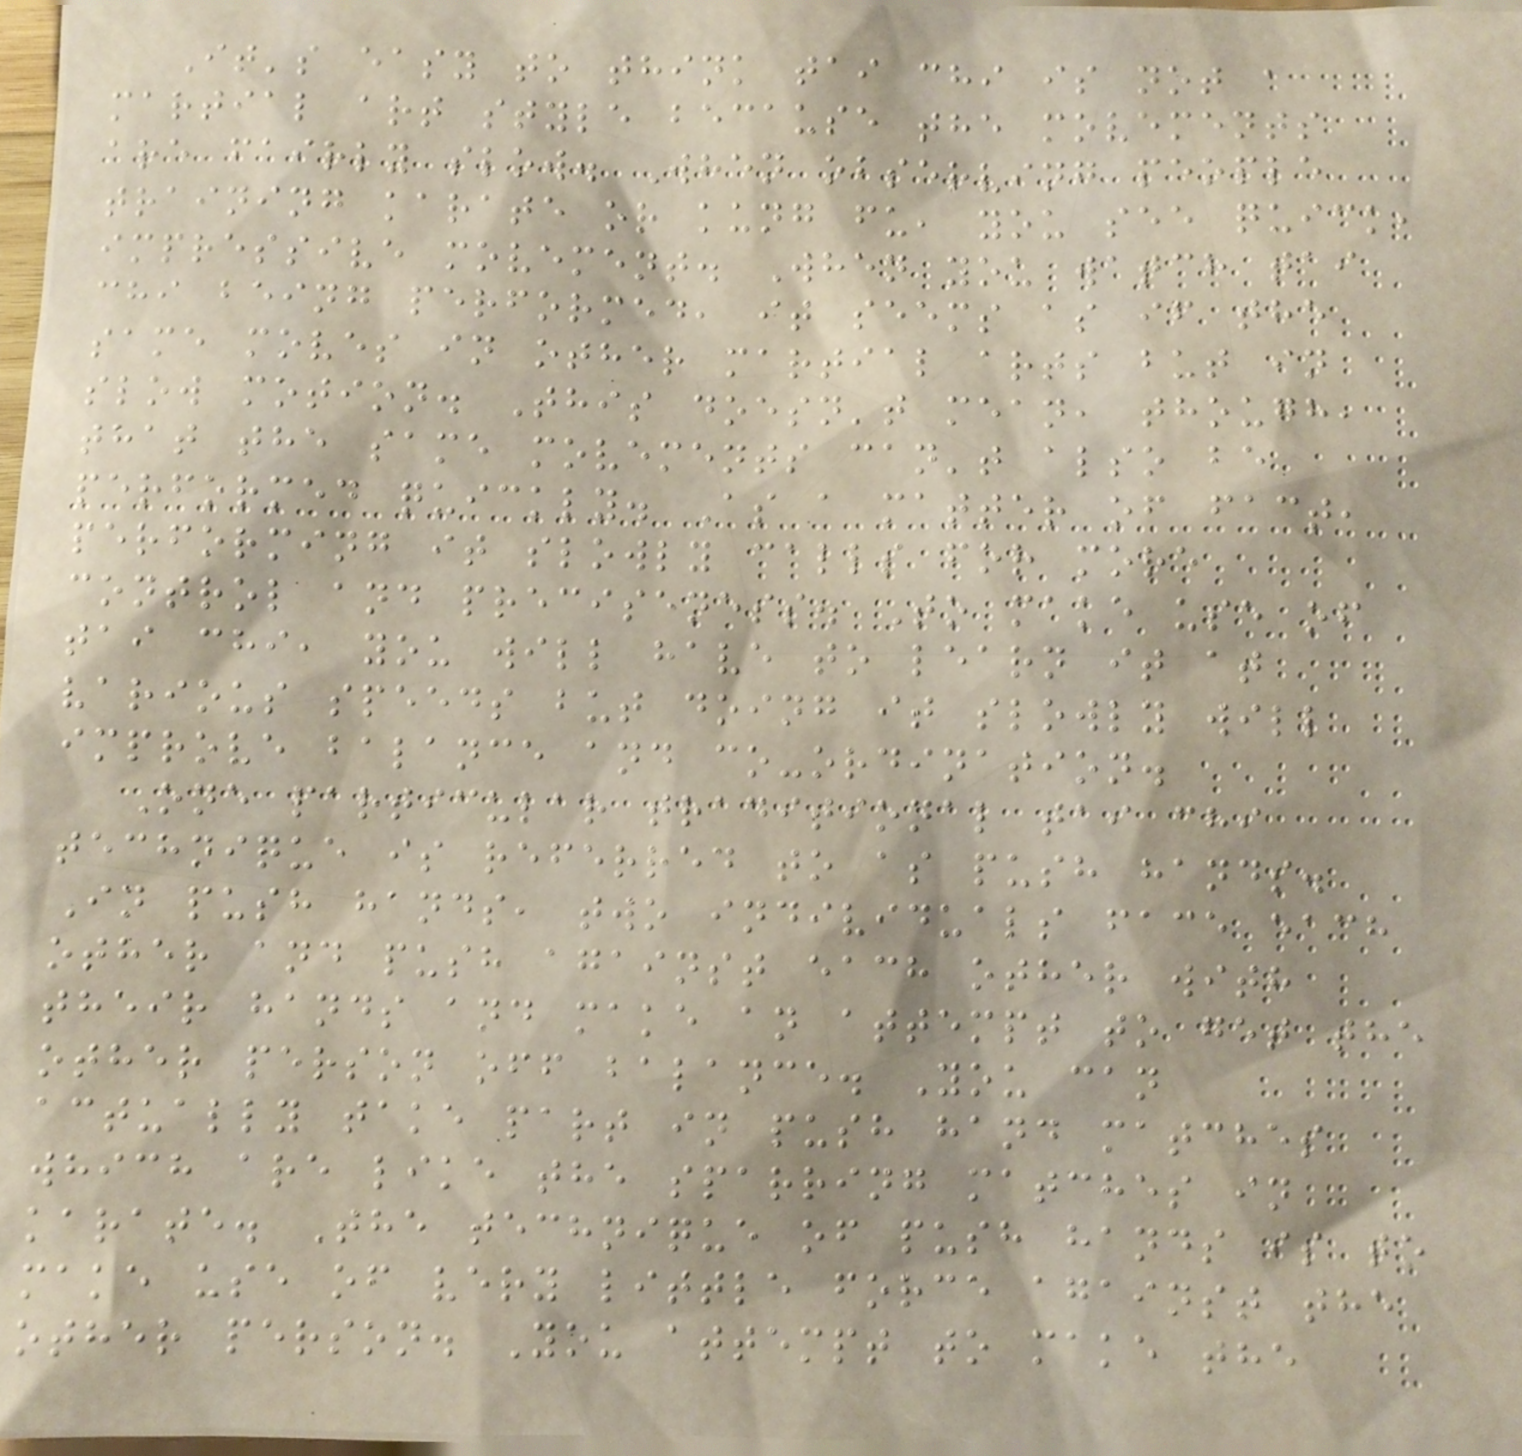It's easy to think tai chi is not a
martial art style because the movements
are fairly slow. When observing people
training karate or kung fu, you see quick,
impressive movement. When you watch tai
chi being performed, it seems as if the
same moves in other martial arts but in
slow motion. This doesn't mean, though,
that the same movements can't also be
performed quickly. As a matter of fact,
performing it slowly calls for more
control and preciseness. To make use of
tai chi, you will have to learn it at
various speeds but doing it slowly will
improve balance and co-ordination.
One particular traditional tai chi
technique is referred to as push hands.
In push hands, two individuals face each
other and push against each other with
their hands and make an attempt to get the
other person off balance. You can
actually take part in push hand matches
which are like the sparring matches in
karate. The technique of push hands is to
make use of very little force against the
other person. You attempt to make the
